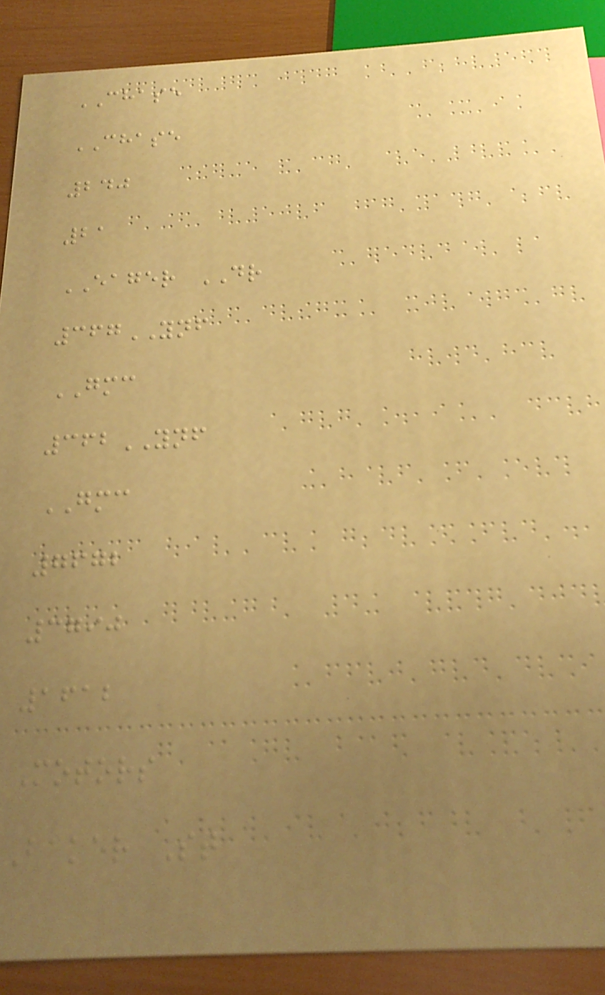CHASE
CHASE
240
21
EAGER DR
367YNF
GMC
362YNF
GMC
7672
3790
1612
Motors
Baker St
